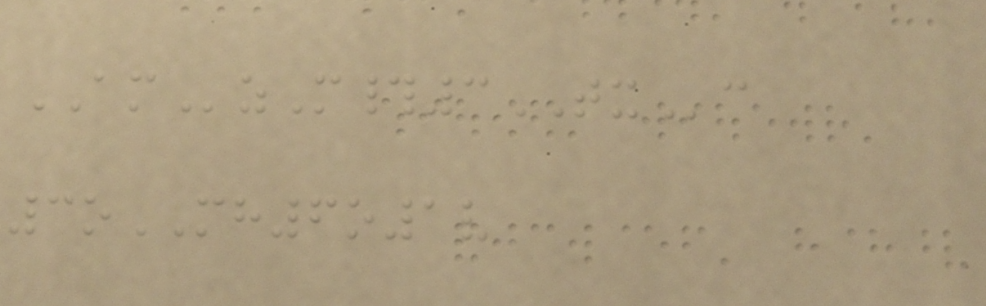AMzM#3TXc
3oMH6o1v
